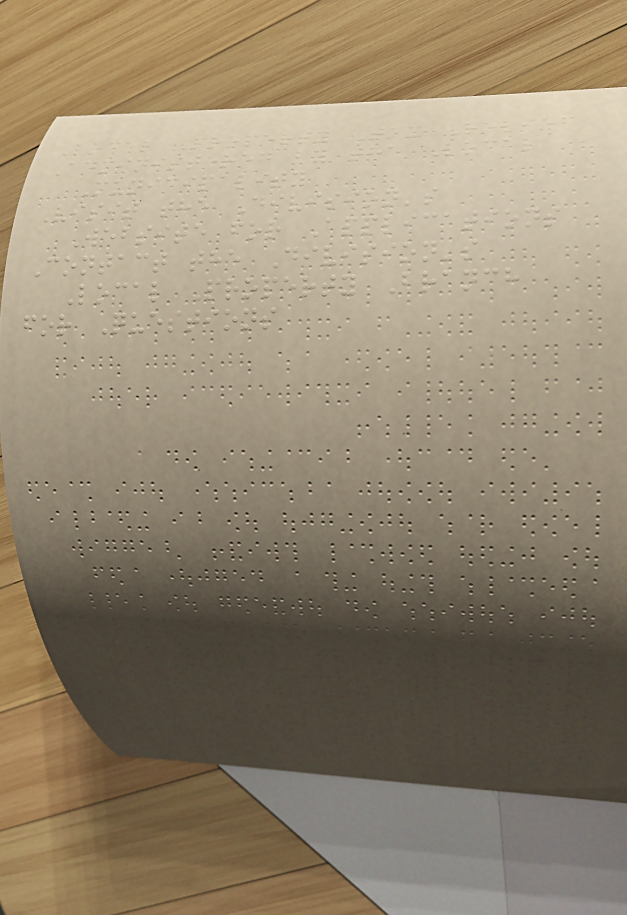Local Property Tax Relief
Administered by the Local
Municipality
Visit the Division's
Website for Applications
Contact the Division's
Local Property Branch
for Questions
